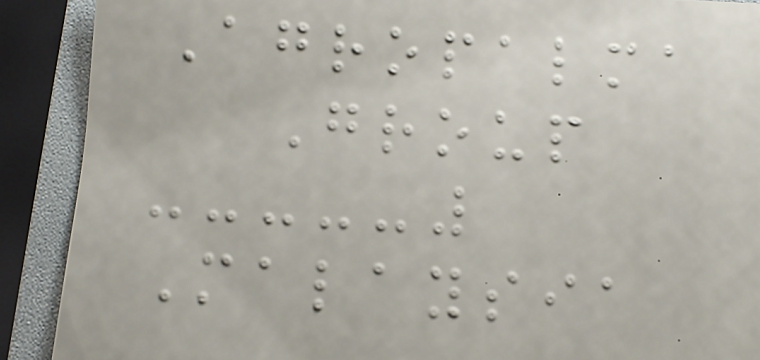Agropalma
Group
Malaysia
